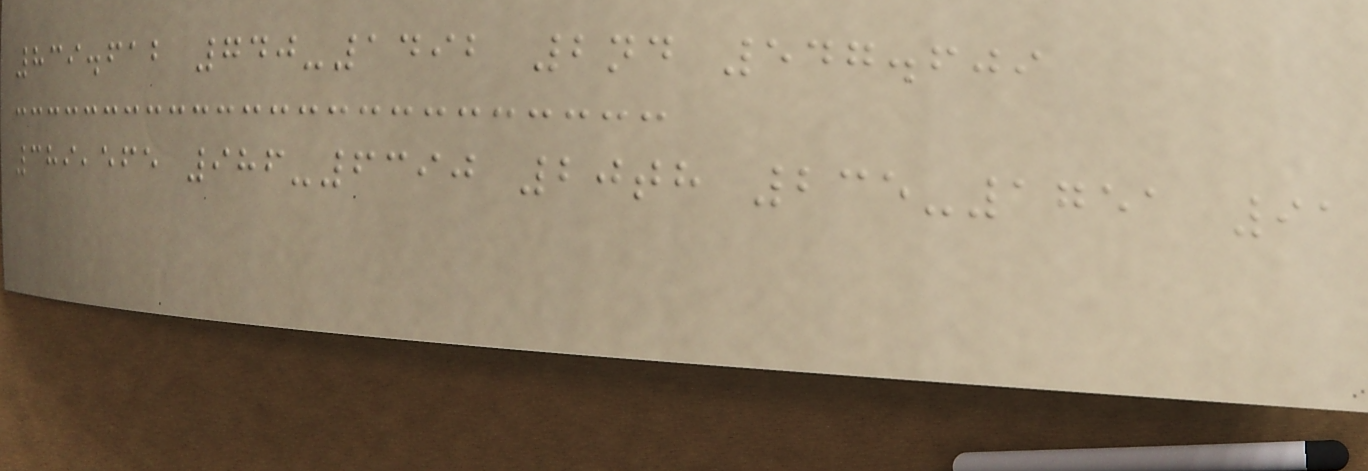839.612 740-1492 2nd 547.609
389,565 986-6390 20th 235-1751 91
